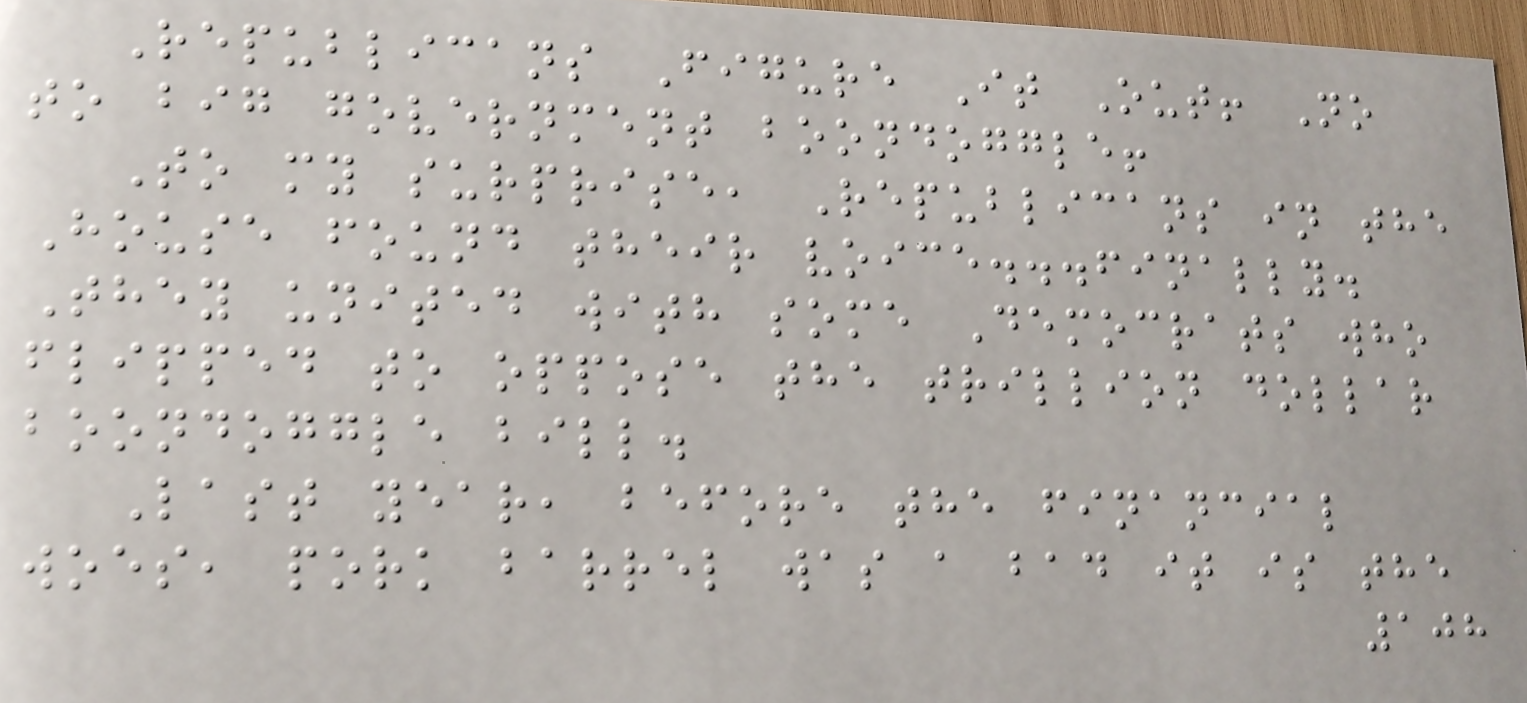Republicans Figure It Out! No
to big government boondoggle!
To my surprise, Republicans in the
House found their voice...finally.
They united with some Democrats who
flipped to oppose the trillion dollar
boondoggle bill.
Last year, before the financial
woes, pork barrel was a bad it is the
108
